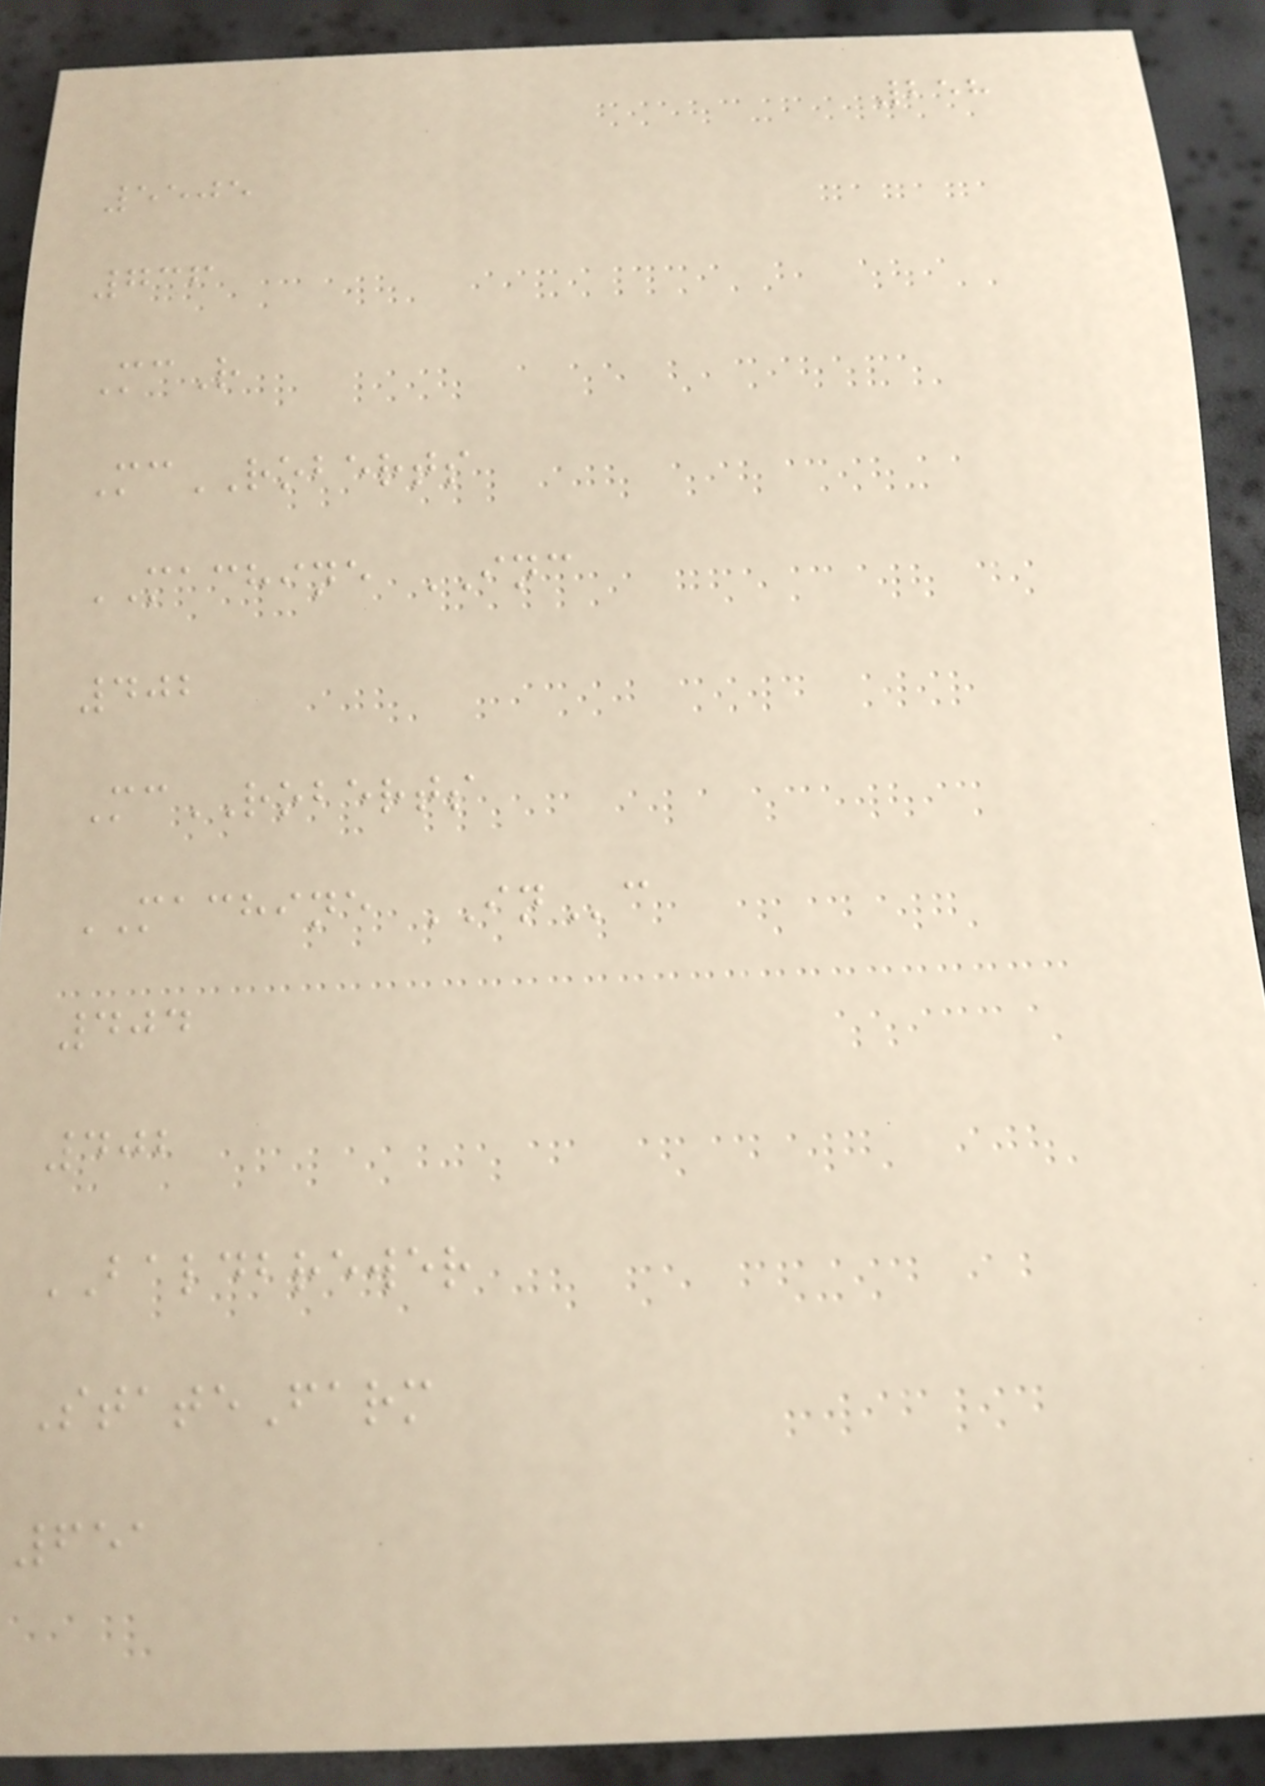258
5505
736
McR
McROBERTS
MACHINE INC
402
McROBERTS
MACHINE INc
404
402
BALDBREWER
StateFarm
651
